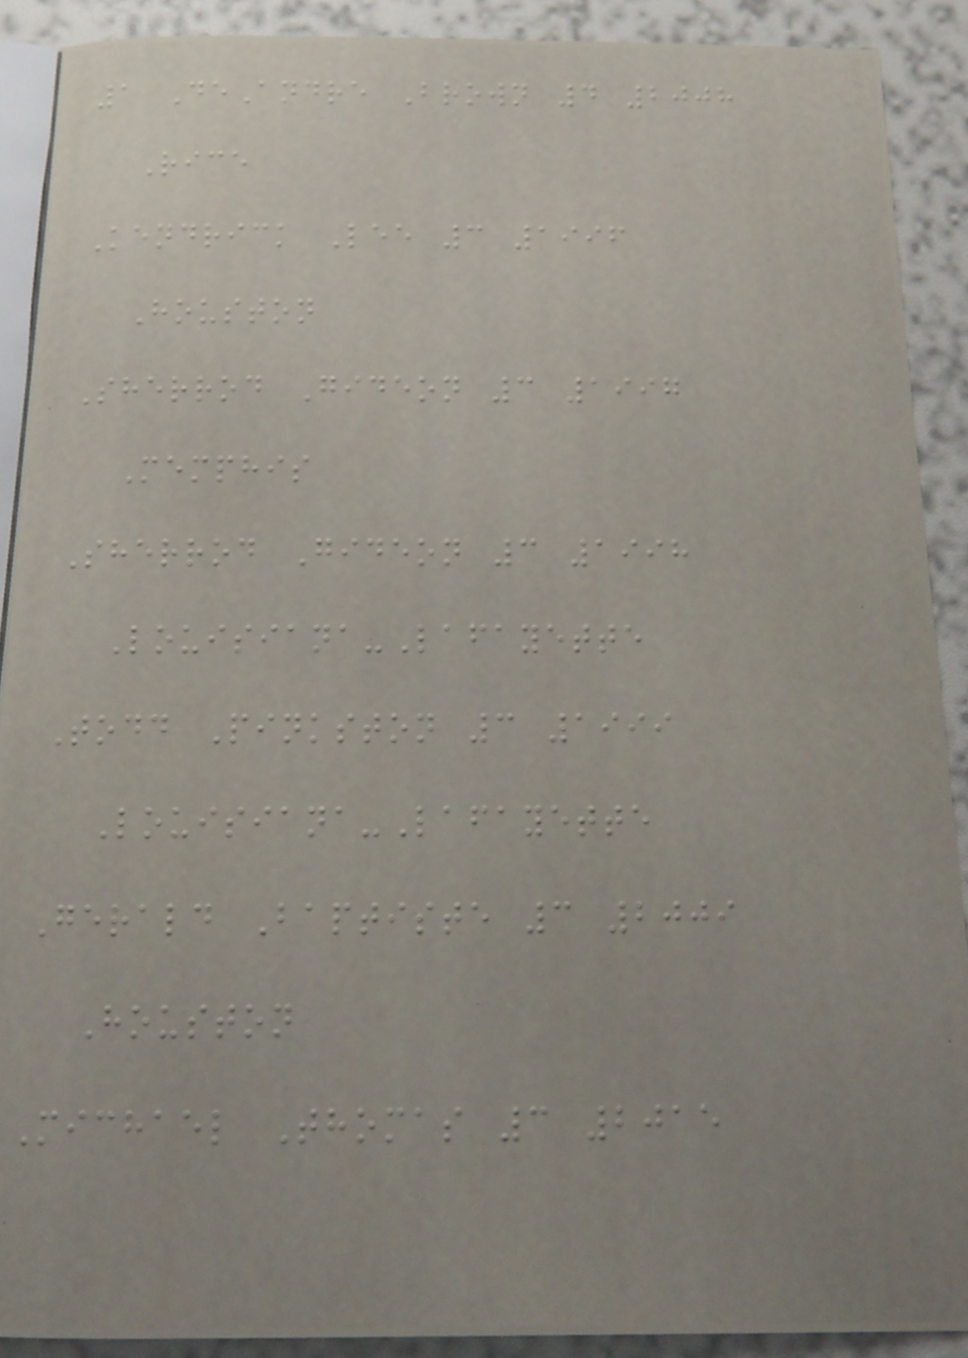1 DeAndre Brown 4 2008
Rice
Kendrick Lee 3 1996
Houston
Sherrod Gideon 3 1997
Memphis
Sherrod Gideon 3 1998
Louisiana-Lafayette
Todd Pinkston 3 1999
Louisiana-Lafayette
Gerald Baptiste 3 2009
Houston
Michael Thomas 3 2015
